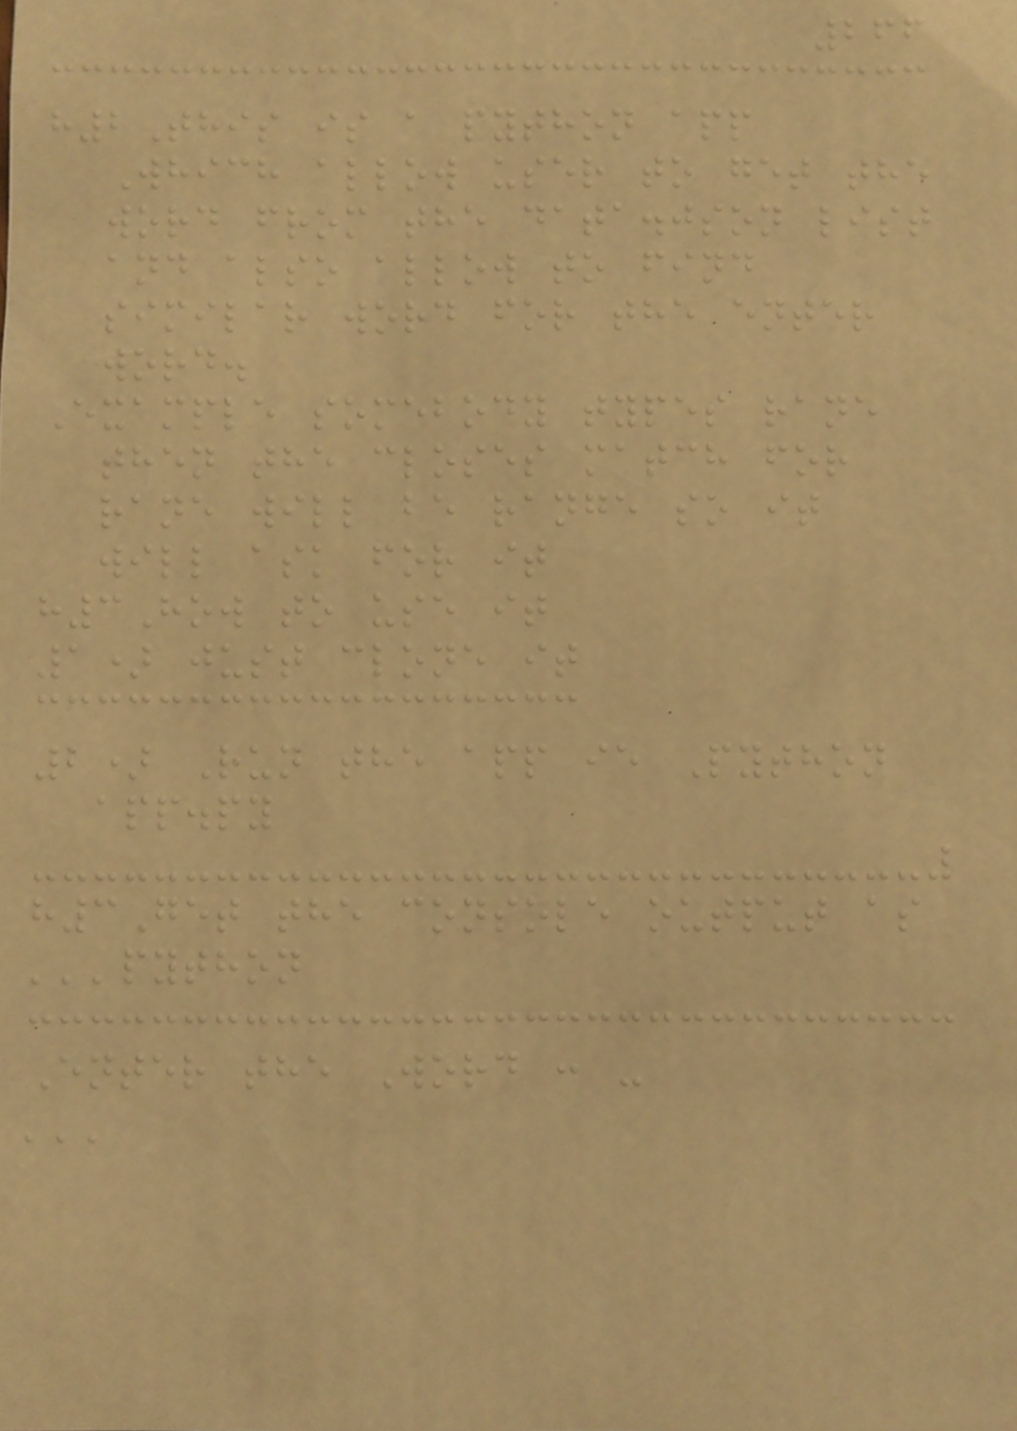266
h2This is a python app
Which allow user to get the
word from the data.json list
and also allow to find
similar word for the enter
word.
Example somebody types rane
then the closes match for
rane will be range so it
will ask for it
h3How to use it
1) just clone it
2) Run the app ie Python
app.py
h3Get the console output as
'''python
Enter the Word : -
'''
